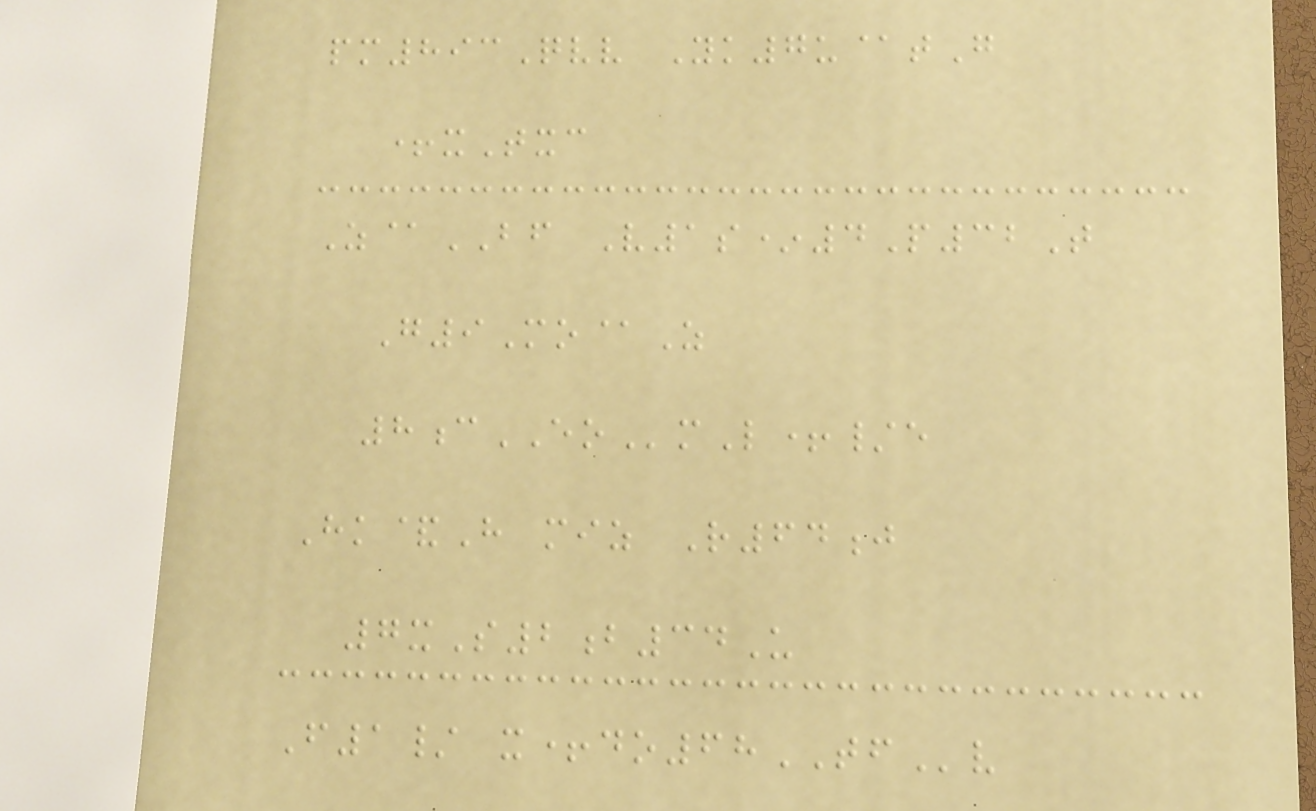pm893Qvv Yk7u@tG
+xTxc
Z@BF V1s*4P32T
G9Mo@Z
8cEOmL+/e
Hk&H miz R64j
7xS2b34U
F1/ x+do68TFv
